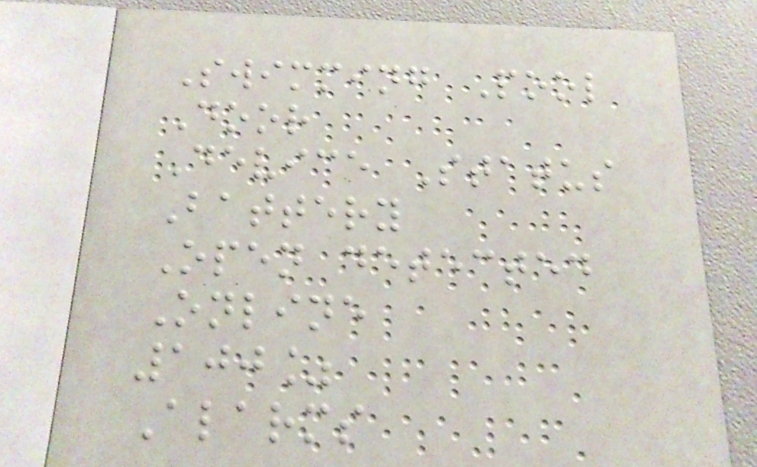Swimming Pool
Door
Device Status
Battery
Open detected
Online
100%
Alarms
